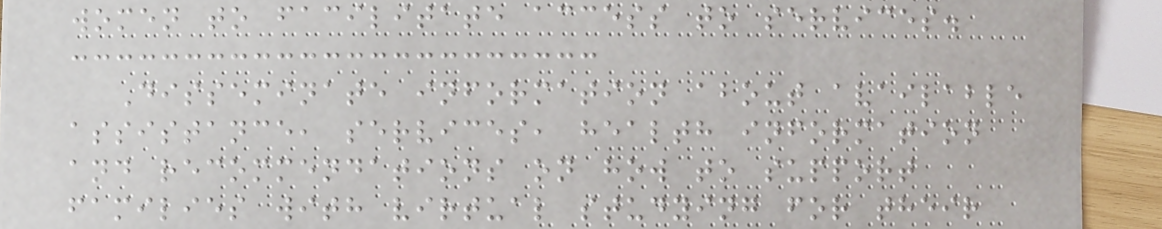women to facilitate access to services.
Disseminate information about available
assistance, services, health information
and recommendations on how to support
families with virtual studying for their
